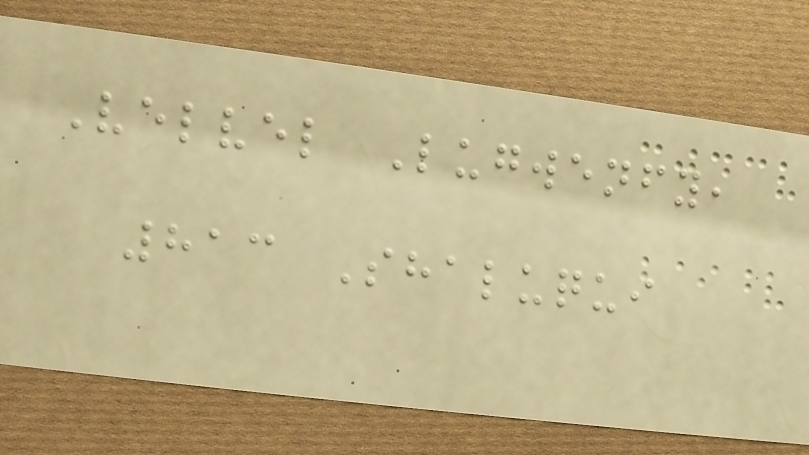Velvel Lugwenfy,
813 Shaluqui
